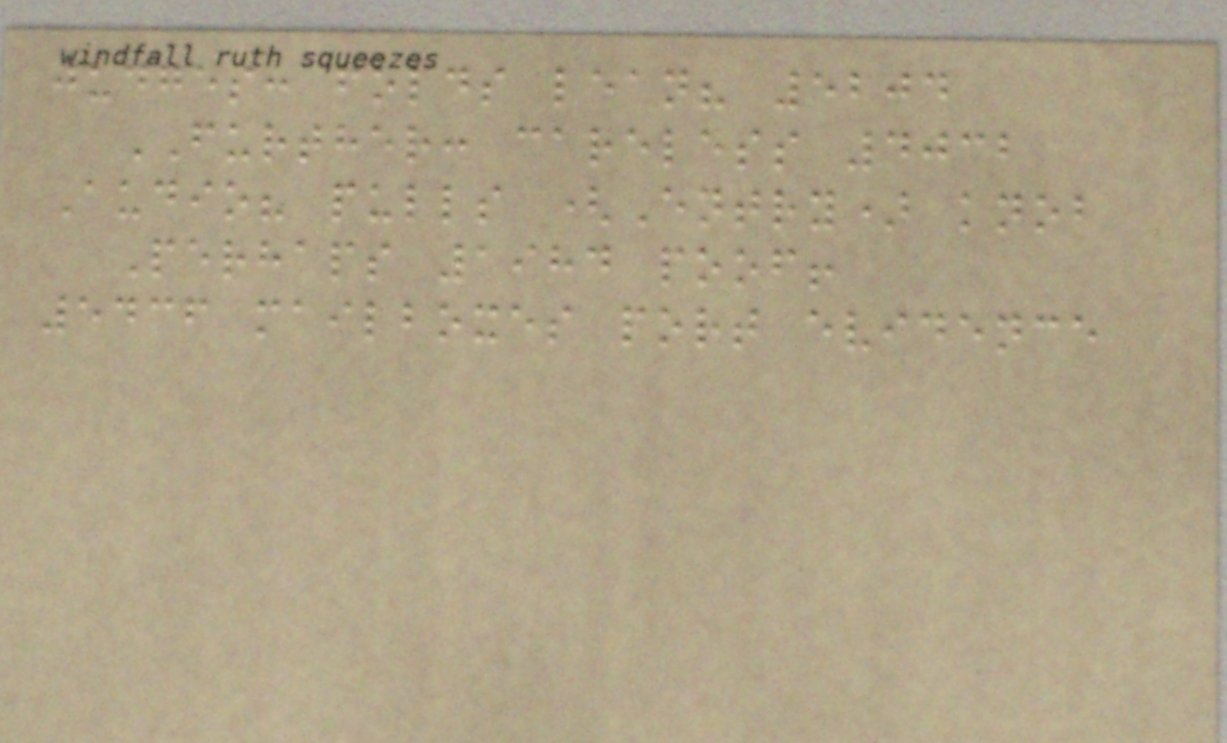judges: folds lean? 5204
FURTHER: careless 4032
Audio? pulls (Entry) knob
Perhaps 1984 poof!
5436 mailboxes port evidence
